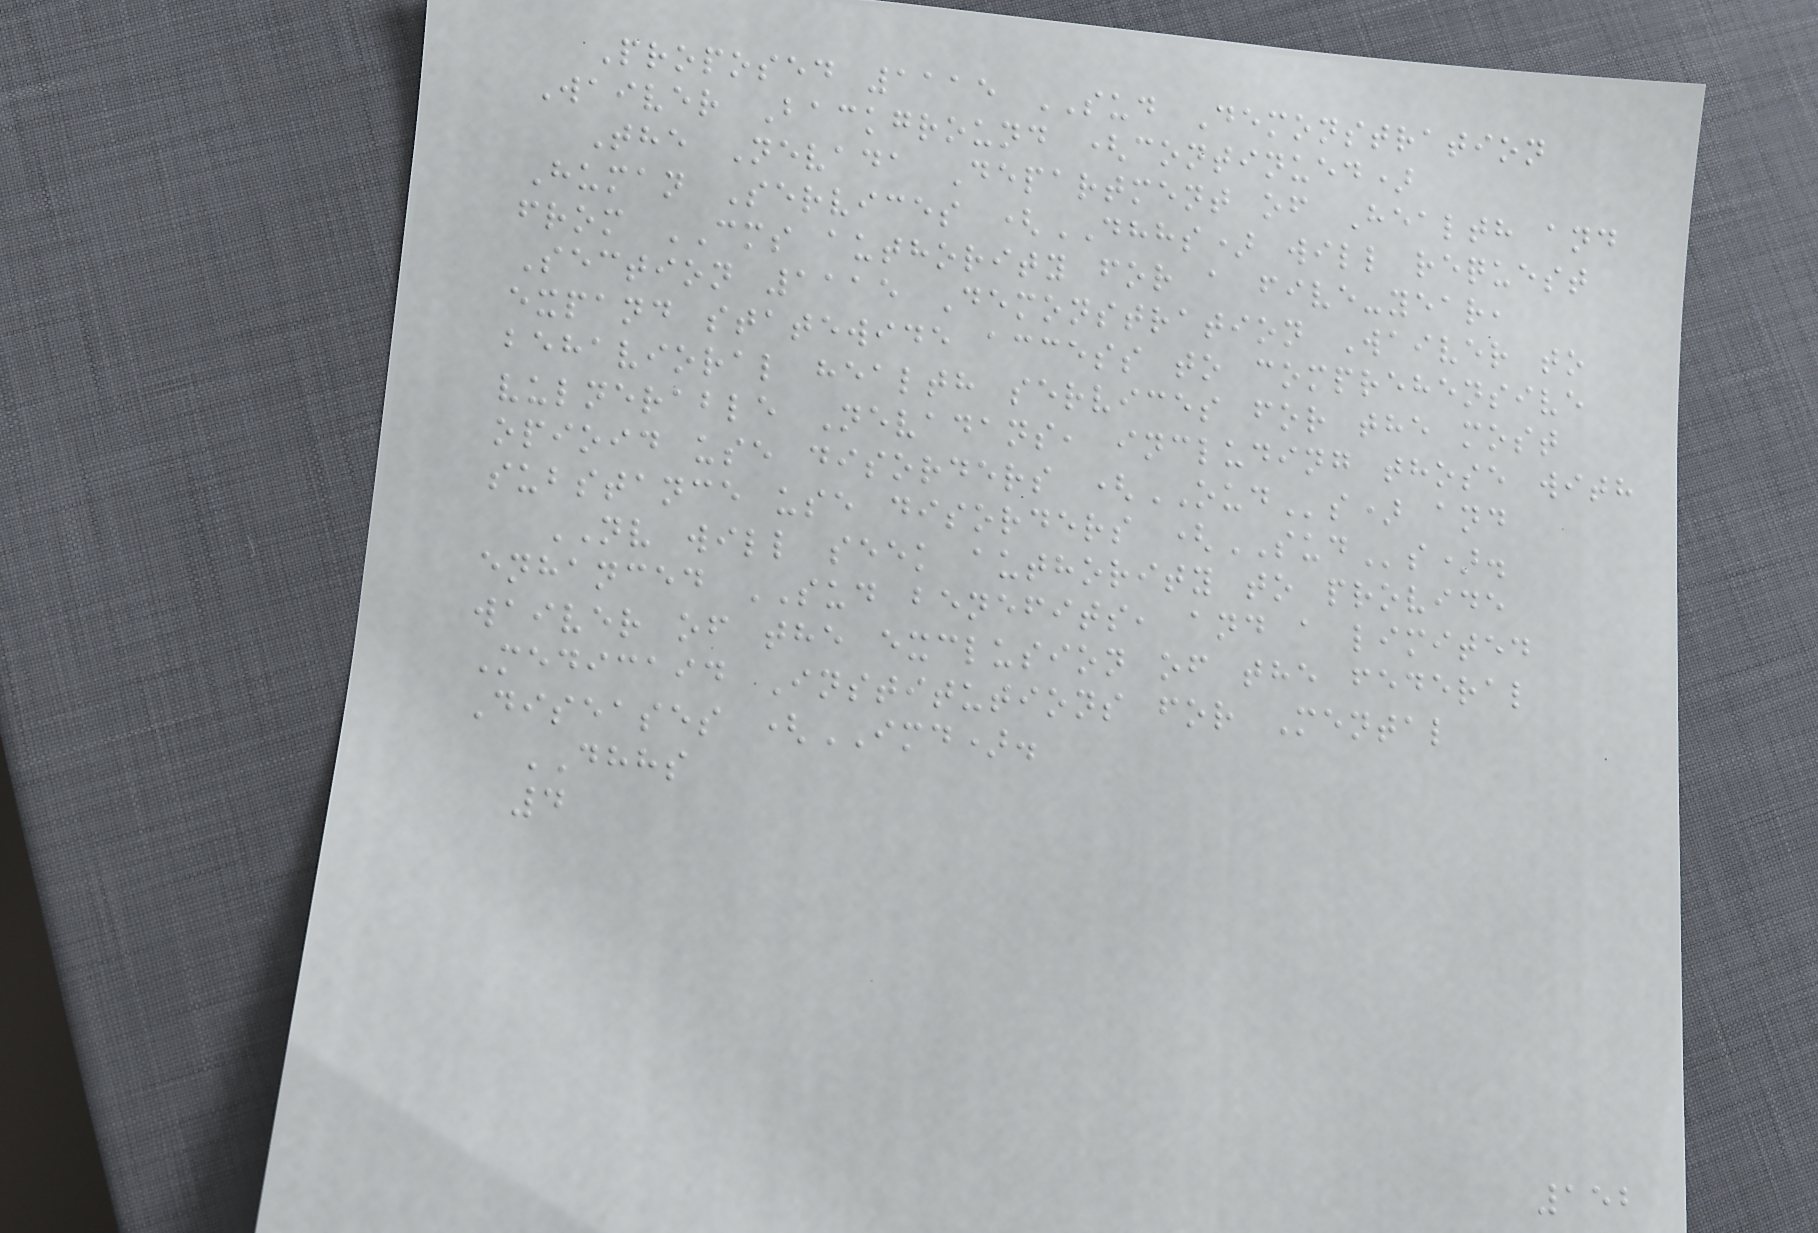Proposed 1115 SUD Demonstration
Waiver Background (continued)
The Nevada Department of Health and
Human Services (DHHS) will request
from CMS authority for a five-year,
Section 1115 Demonstration Waiver to
expand statewide access to comprehensive
behavioral health services for the most
vulnerable Nevadans, including those with
opioid use disorders (OUDs) and
substance use disorders (SUDs).
NV will seek authority to provide
enhanced SUD benefits, and a limited
waiver of the exclusion of the federal
Medicaid Institutions for Mental
Diseases (IMD).
DHHS
4
152
